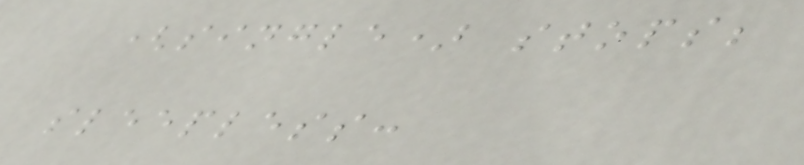(single) stops;
sleepless:
